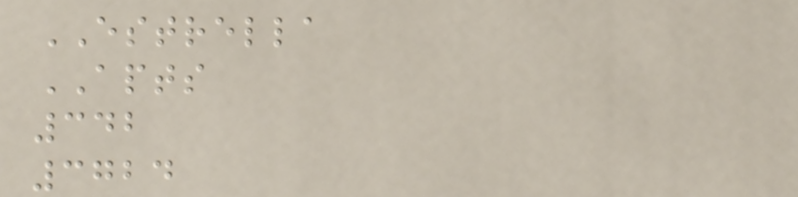ESTRELLA
APTS
342
3724
